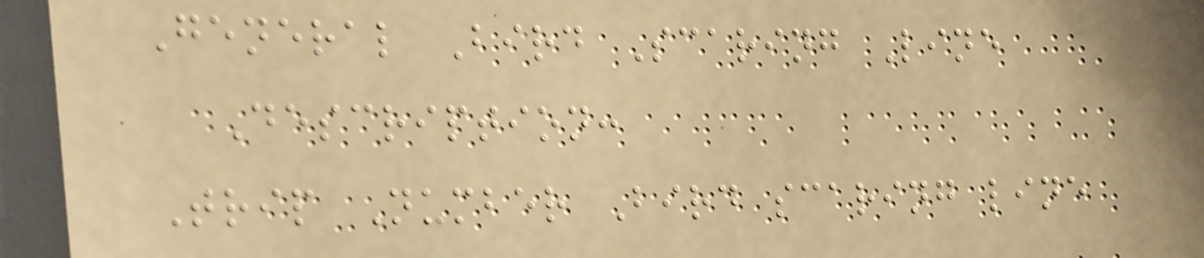General Bird Scaring Line
Description:
Trip Number Bird scaring line
